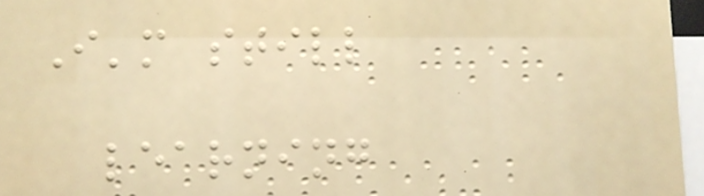I'm still
learning
